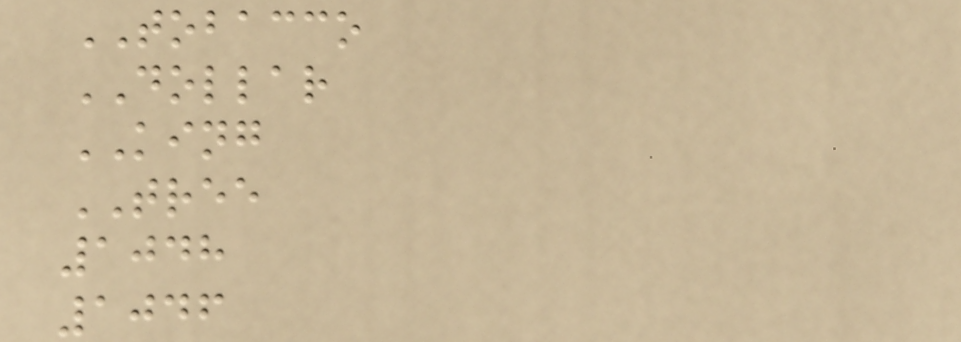TOBACCO
DOLLAR
KING
TREE
1048
1046
